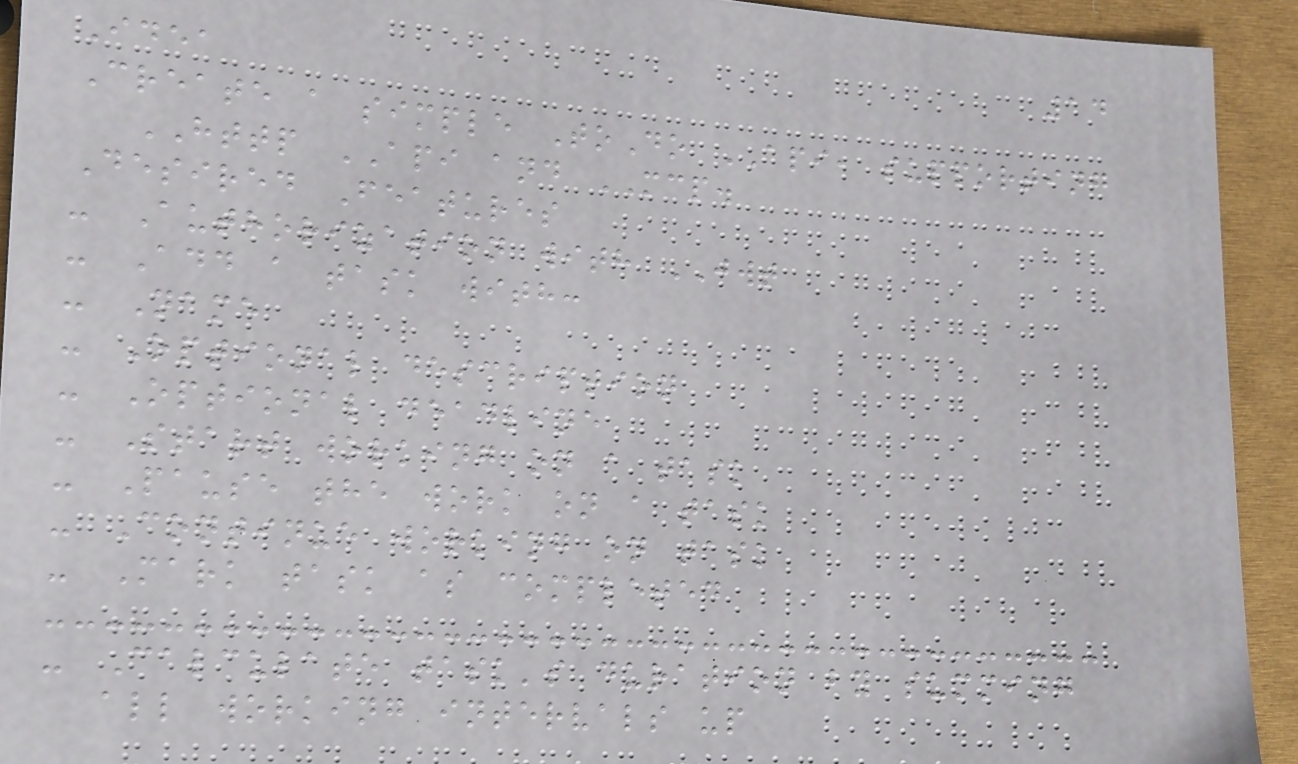14
Idea
Create a simple ToDo API, supporting
HTTP API and MCP.
Desired Features
- Authorization with JWT
- Add a task with:
- Name
- Optional description
- Optional deadline
- Start working on a task
- Pause the work on a task
- Continue working on task
- Mark task as completed
- Calculate task's duration by summing
all working intervals up
